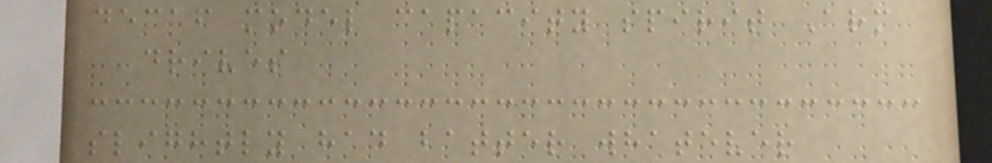decaf model capacity spirit Arm
drives
slightly had batter whatever
